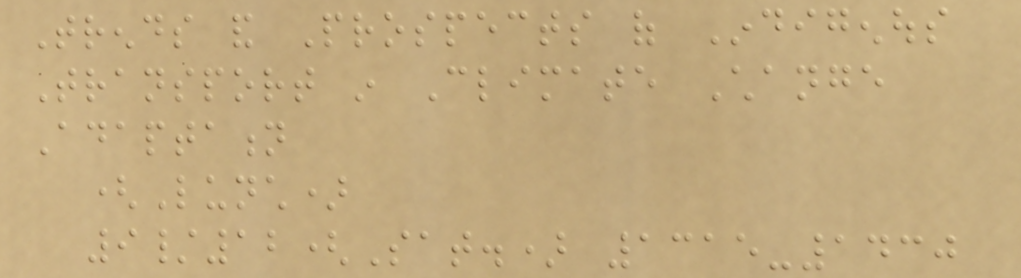Trends and Prospects of Indigenous
Transport in Climate Change
Adaptation
(Lunch)
9/12(Sat.) 1315-1430
